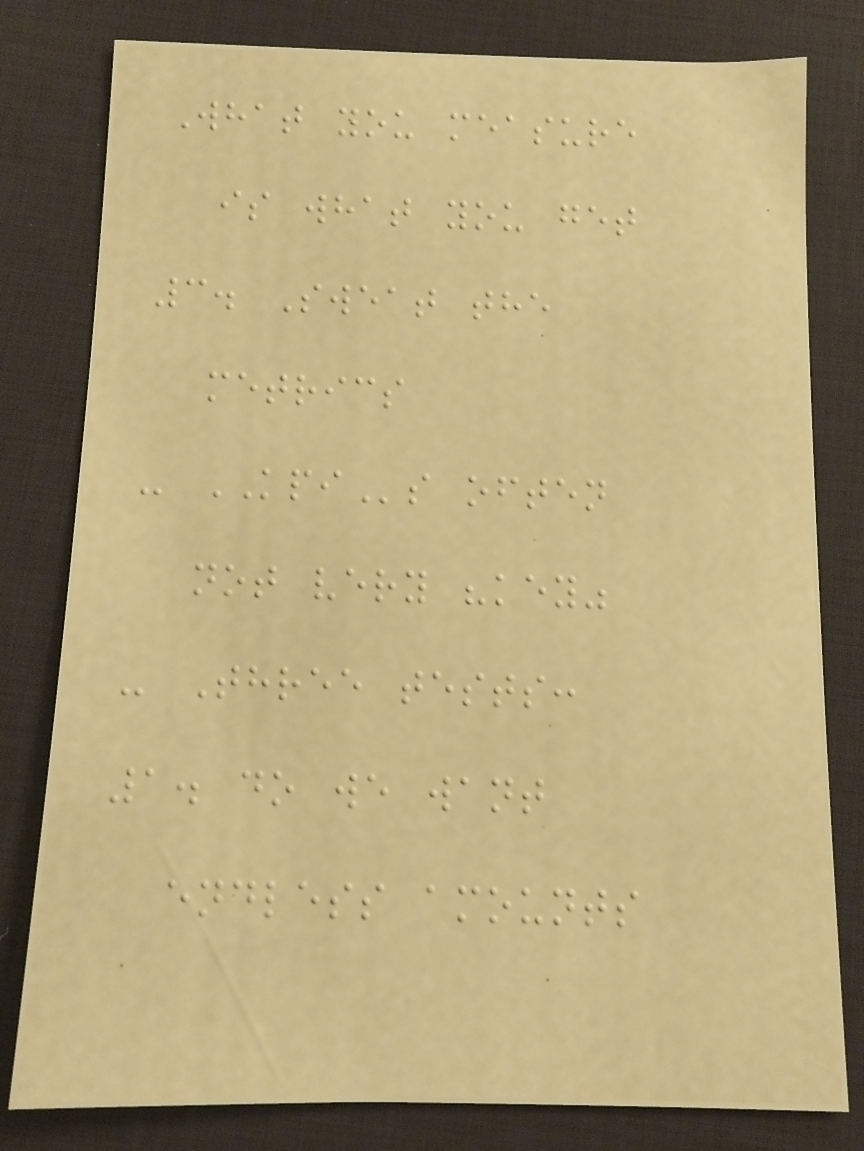What you measure
is what you get
3. Sweat the
metrics
- KPIs often
not very "key"
- Three tests:
1. do we want
endless amounts
